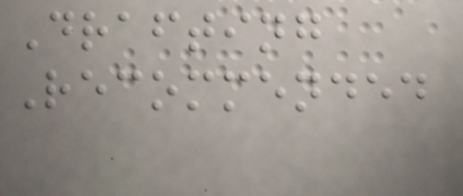Drafting
Recommended
